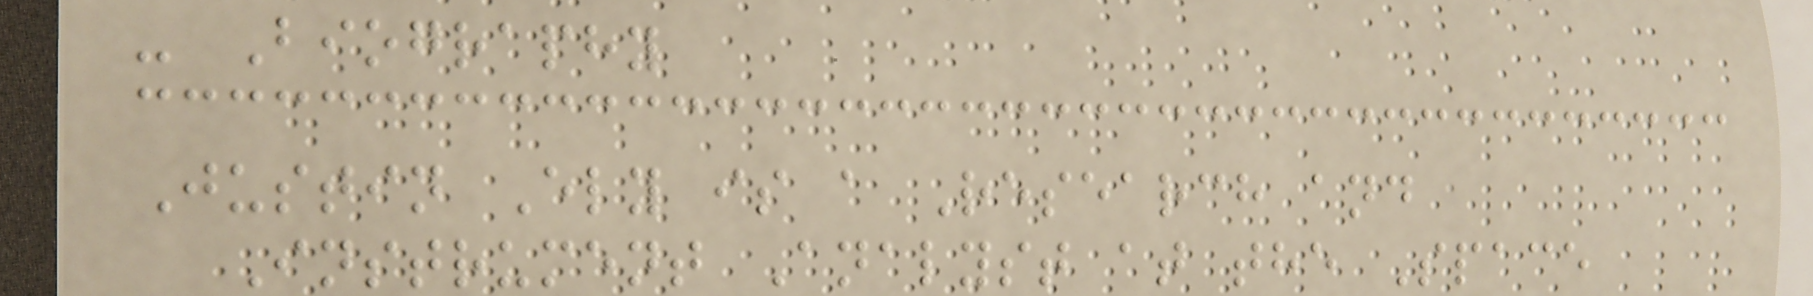- Biography
Justin Ely is a Research and
Instrument Analyst at the Space
